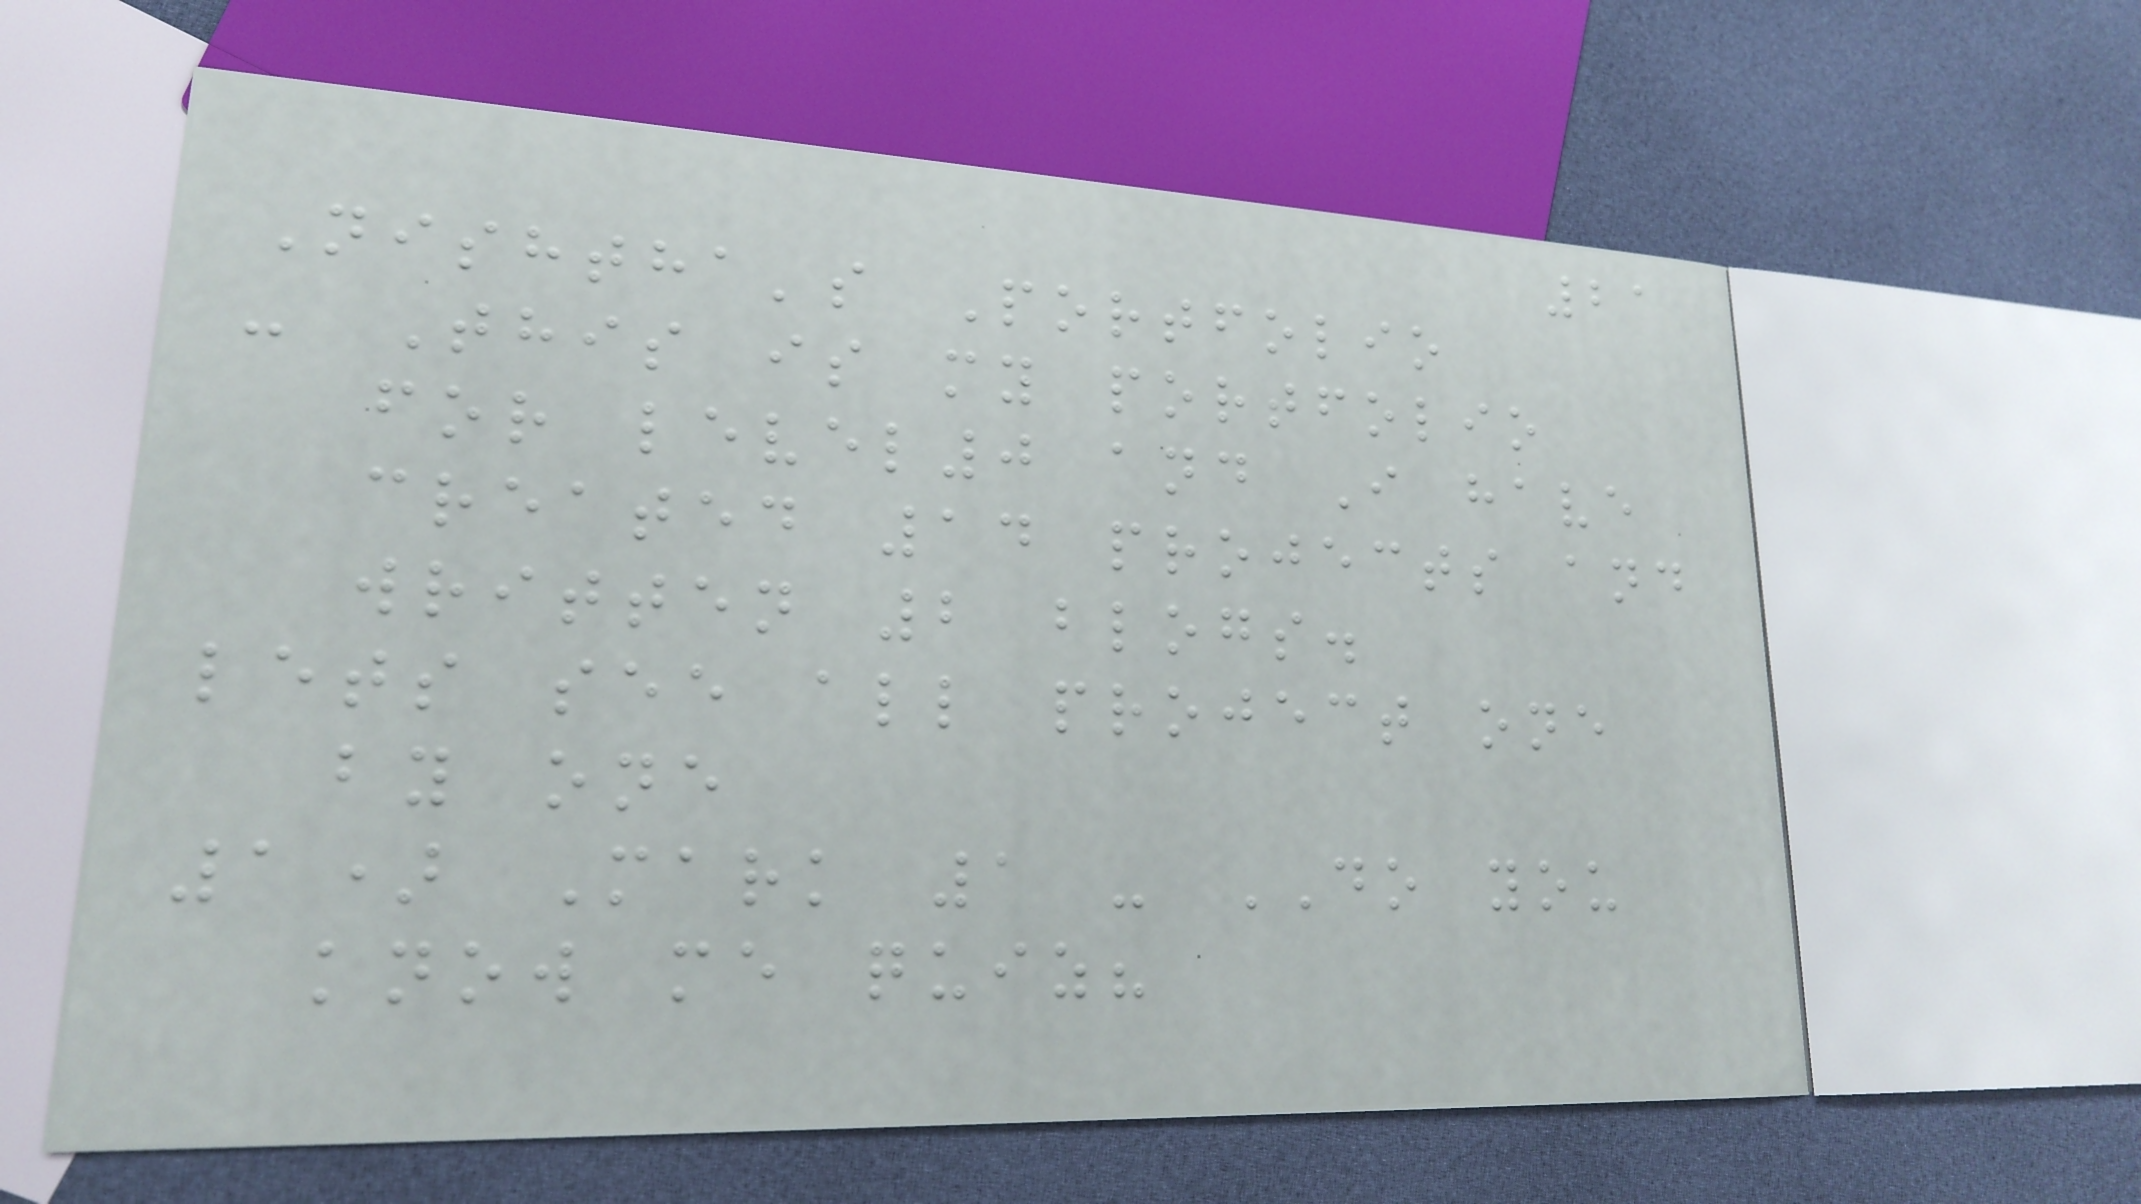21
Nishtha's Portfolio
- This is my portfolio
for level0 and I have
created 14 projects and
written 2 blogs.
lets see all project one
by one
1) Mark 1 - DO you
know me quiz?
